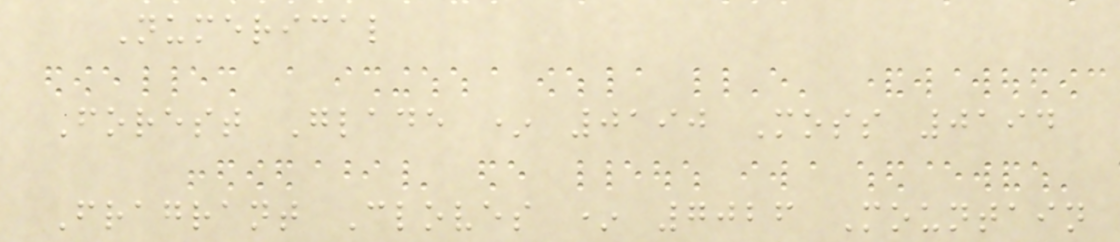Numerical
Forest Glade * 0190 Moss 0194
Fragrant Cloves * 7026 Mountain
